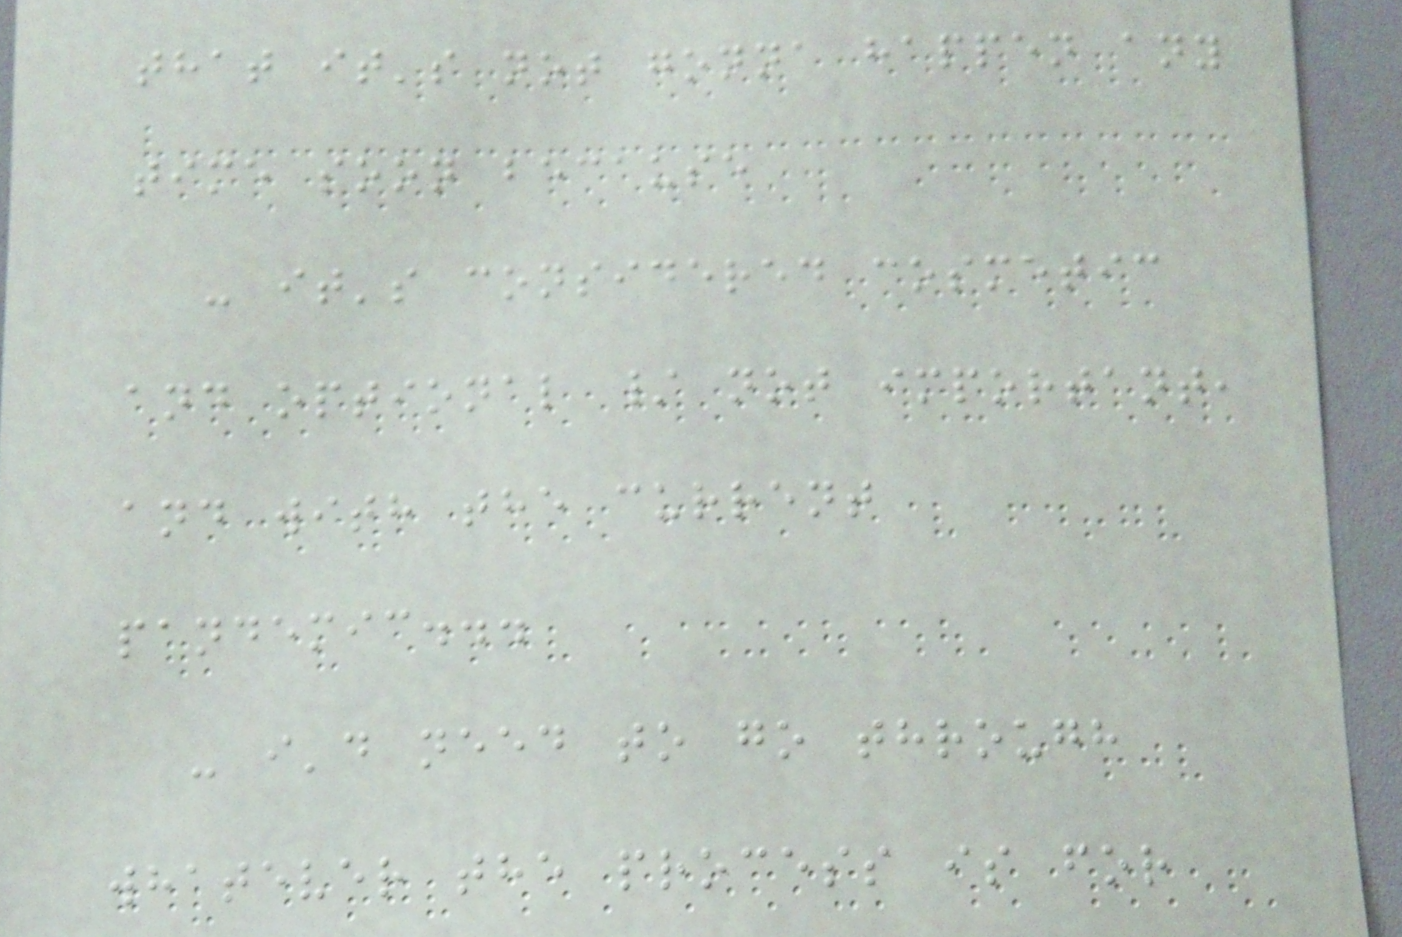that it's not gonna happen any
time soon because
- it's considered cosmetic
and optional / not important,
and with the current
pandemic...
- i'd need to go through
whatever the process is for
